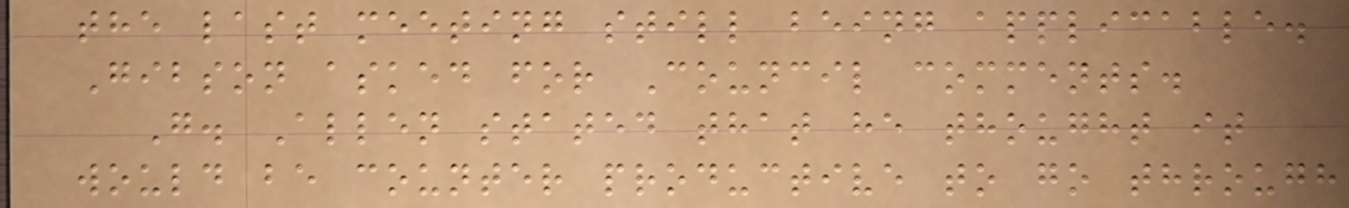the last meeting still being applicable.
Gibson asked for Council comments.
G. Allen stated that he thought it
would be counter productive to go through
